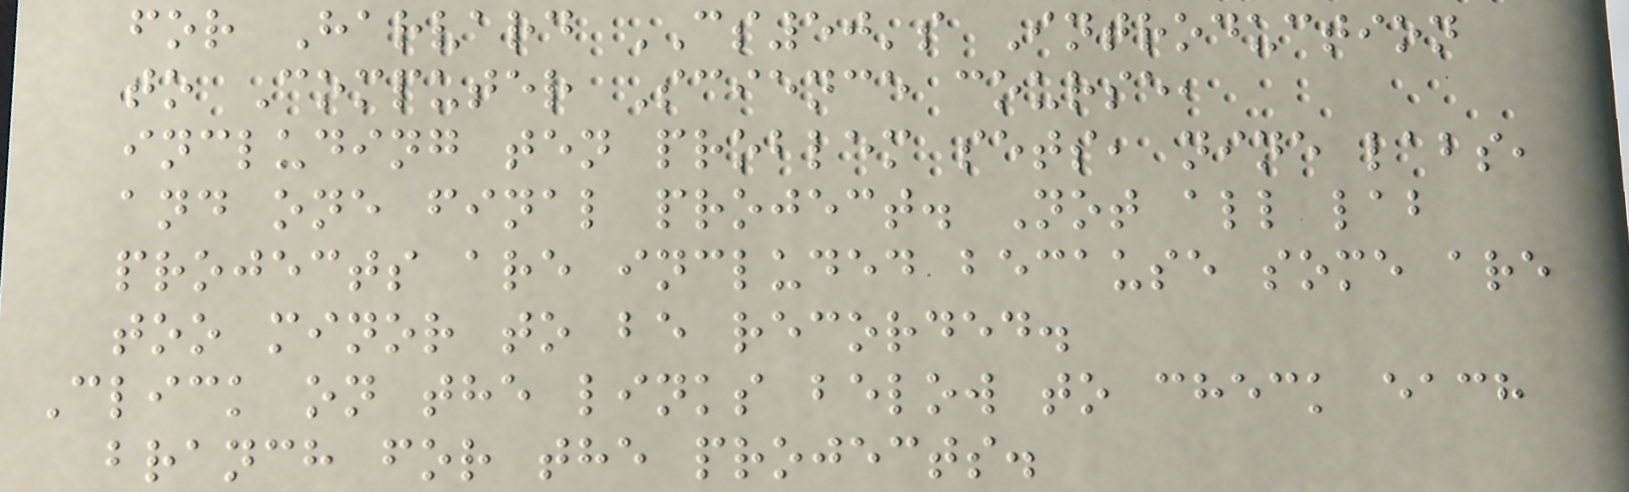for Harvard CS50's Introduction
to Computer Science course,
including ten problem sets, nine labs,
and one final project. Not all lab
projects are included because some are
too minor to be recorded.
Click on the links below to check each
branch for the projects.
